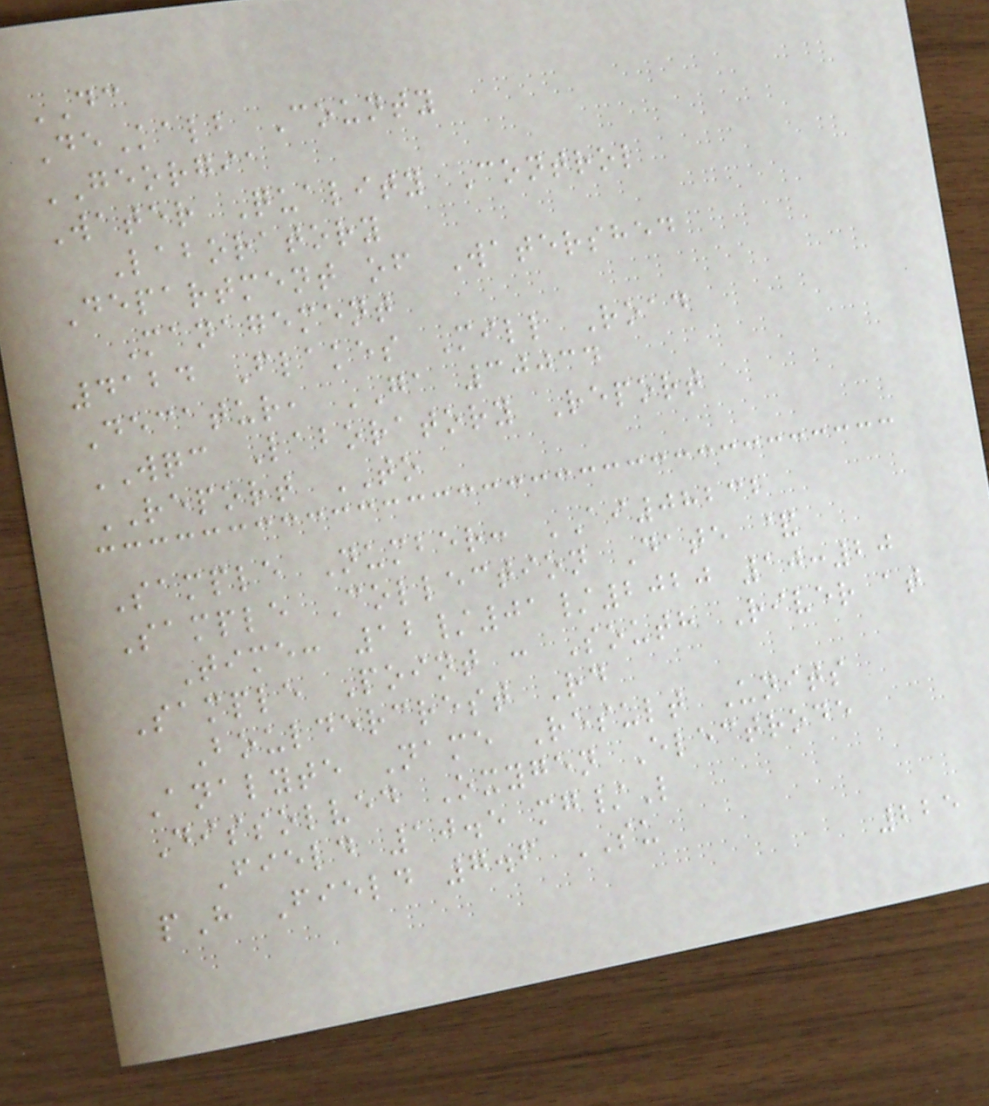DC
DeKalb County
GEORGIA
Water Quality Control
Laboratory
Department of Watershed
Management
4124 Flakes Mill Road
Decatur, GA 30034
WQC Laboratory Report
REPORT TO
Sample Number: AI08232
Sample Collection Date &
Time: 12/01/2020 10:20
Sample Point : South River at
Bouldercrest Rd
Analyte Name Result Units
Dissolved Oxygen Electrode
Field 10.5 mg/L
pH Field 7.6 SU
225
